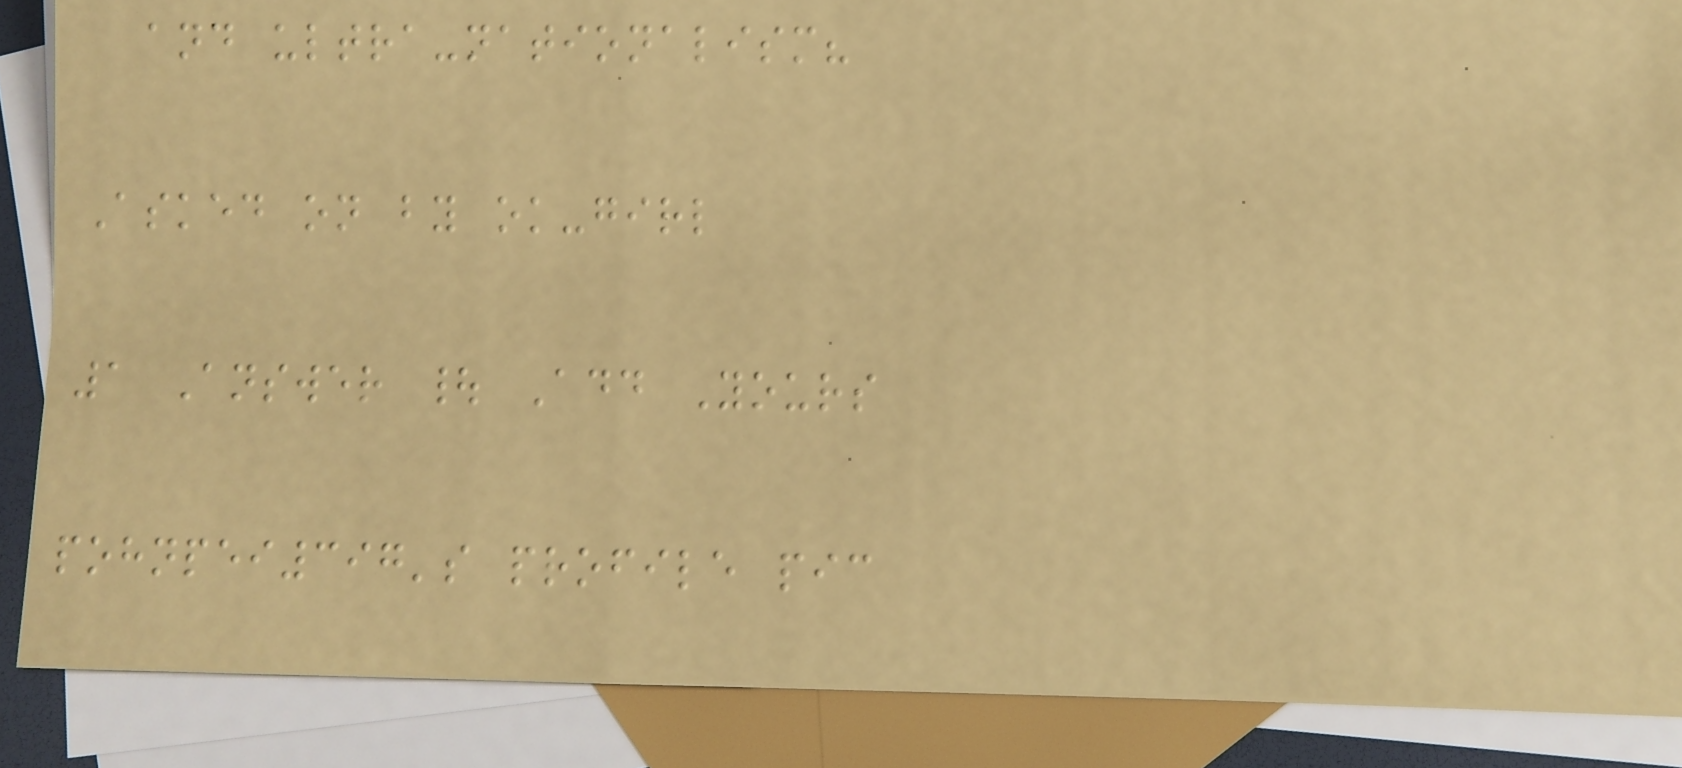and ultra-nationalism?
Asked on by ok-girl
1 Answer | Add Yours
pohnpei397's profile pic
